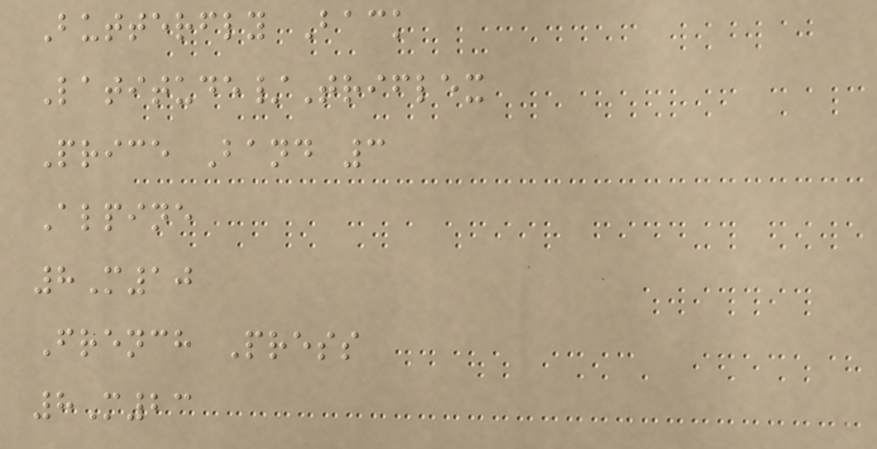Butterfly Back
Latitude/Triflex
Price Band 3
Alpine
8M10
French Press
8M23
